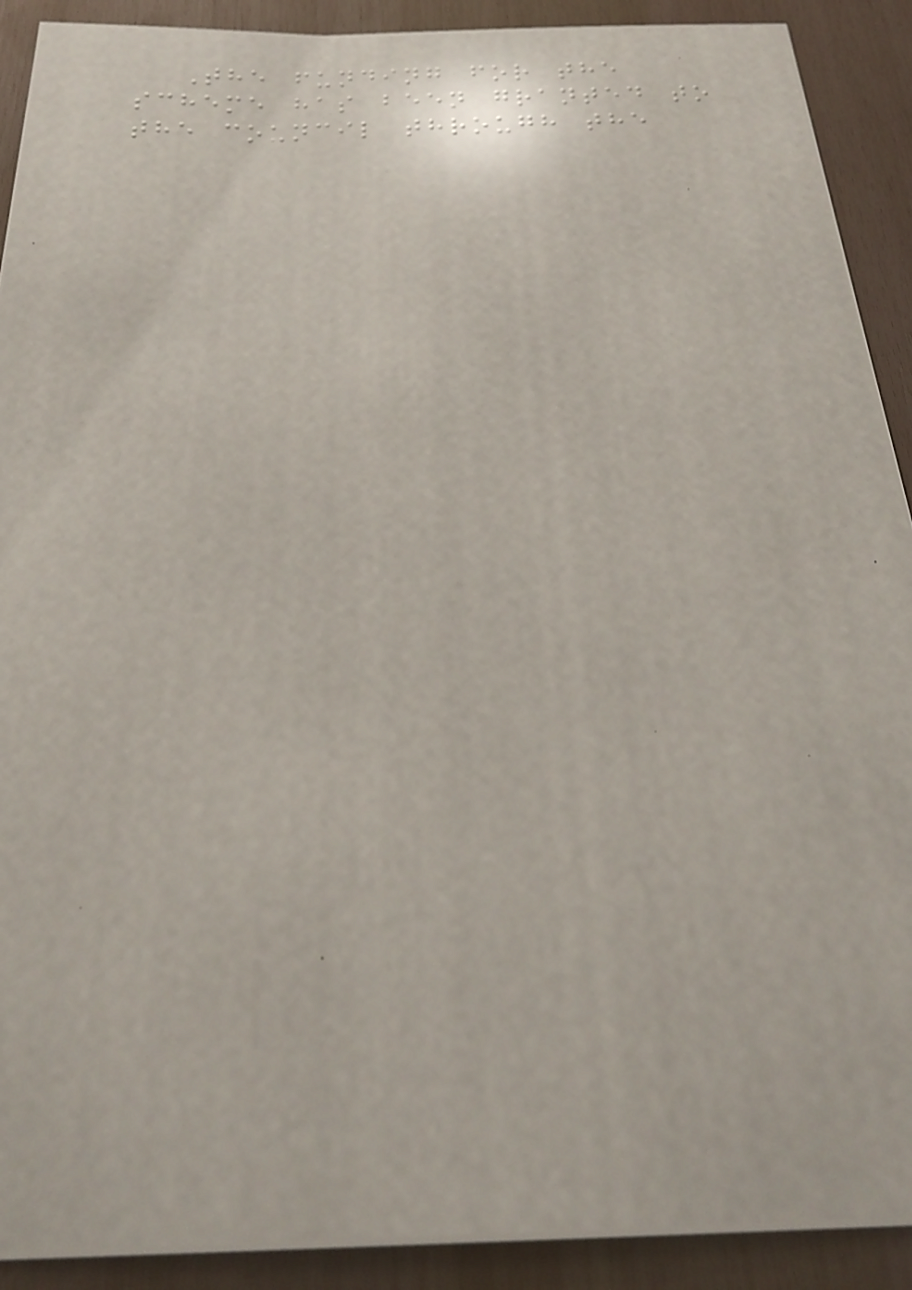The funding for the
scheme has been granted to
the council through the
